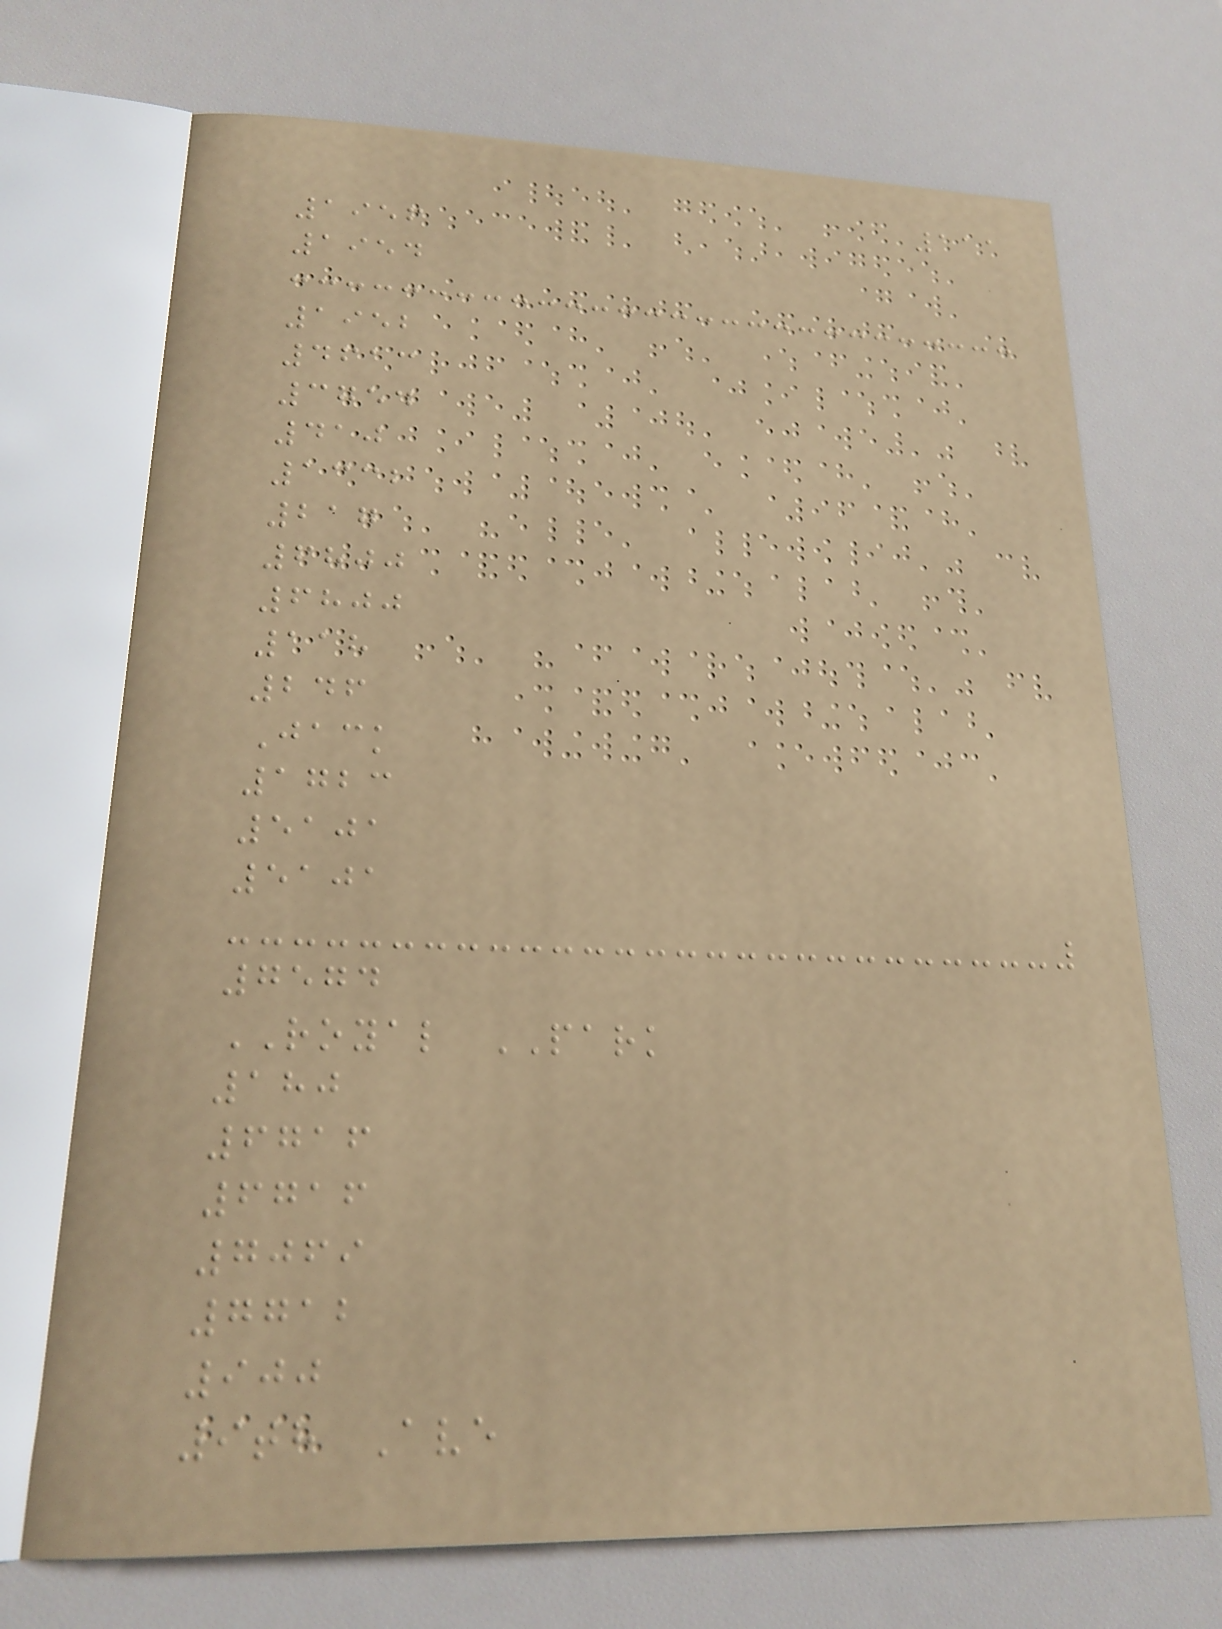111
1956
1954
1952
4613
3754
410
1332
217
6800
6800
118
246
Jack
1723
5101
5101
7574
ROYAL PARK
180
6716
6716
7069
7712
900
9th Ave
